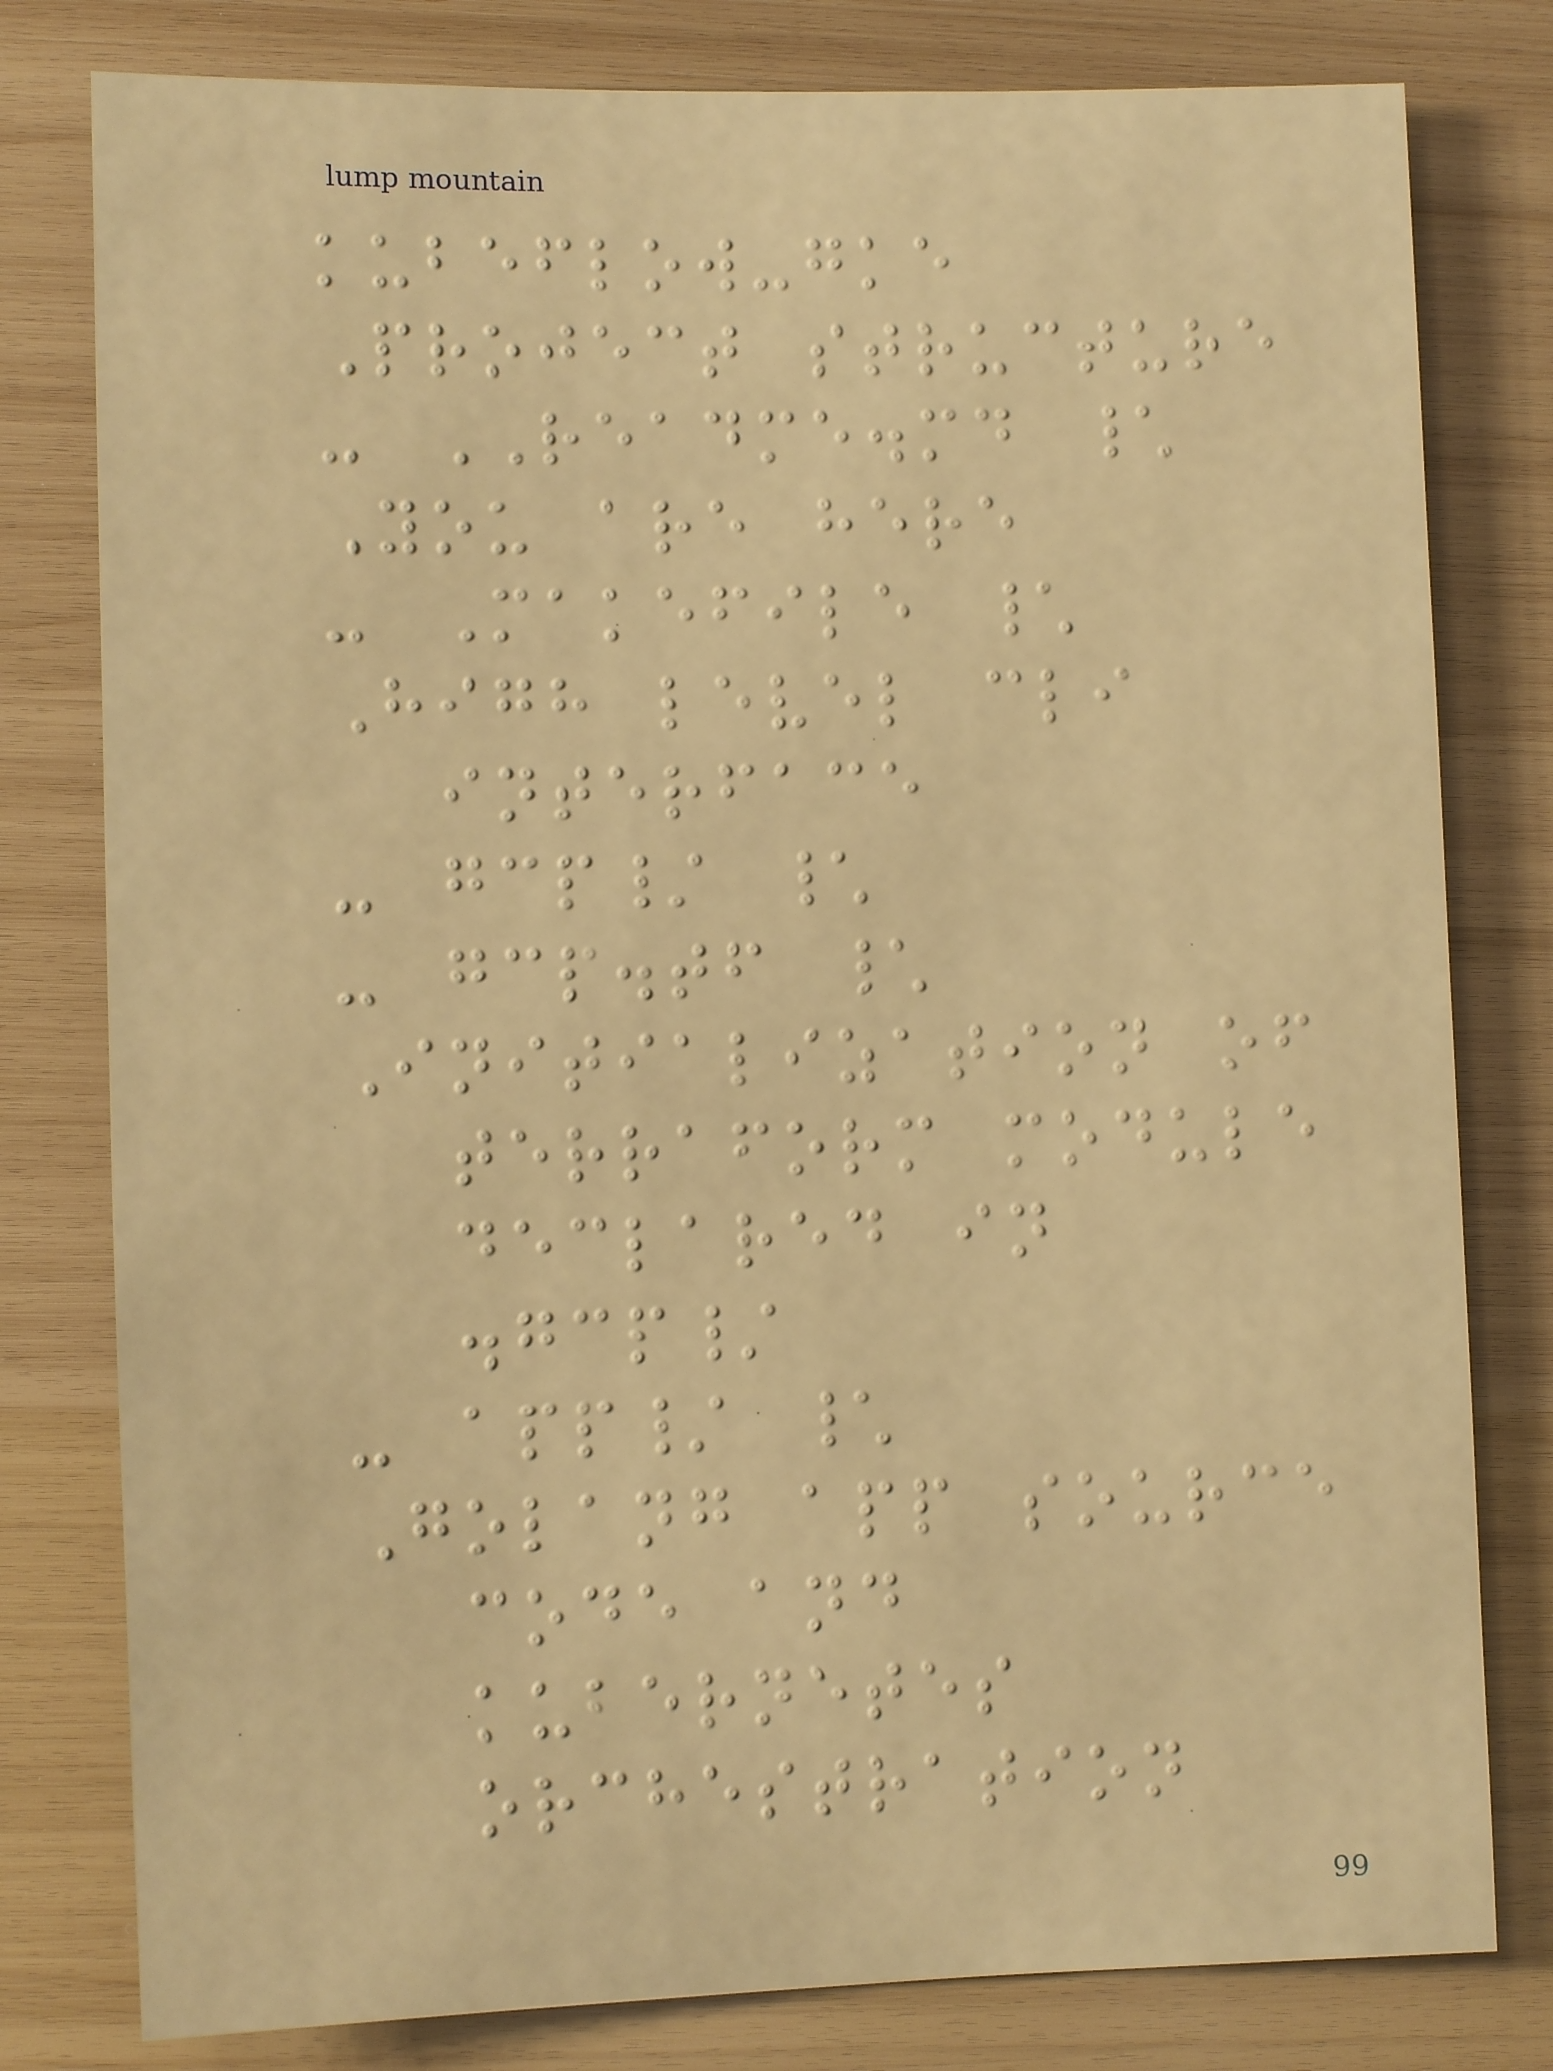kubeflow-gke
Project structure
- README.md \
You are here
- Makefile \
High level cli
interface
- gcp/ \
- gcp.tf \
Initialization of
terraform module
declared in
.gcp/
- app/ \
Golang app source
code and
kubernetes
orchestration
